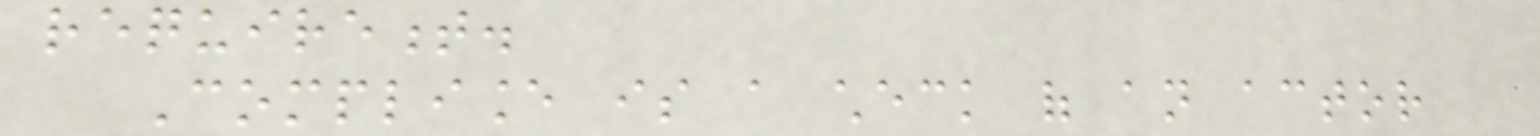requirement.
Compliance is a check of an actor
